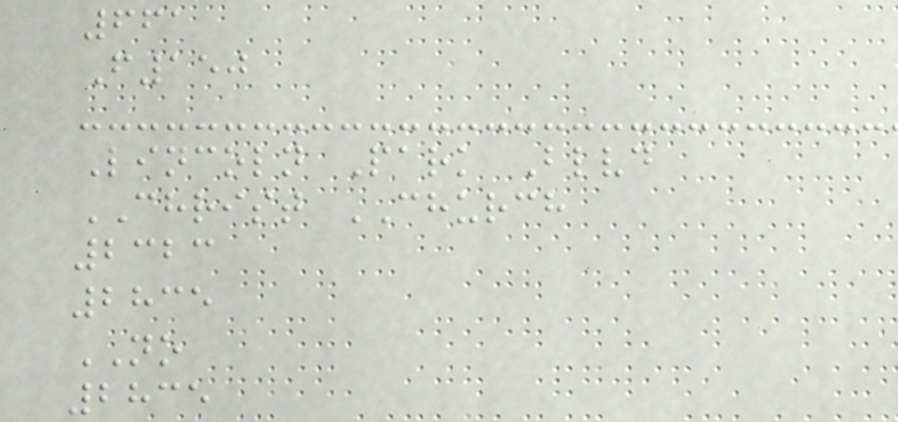661
F150
Lincoln Park Blvd
CHRIST CHURCH
2323
2835
NO
2835
